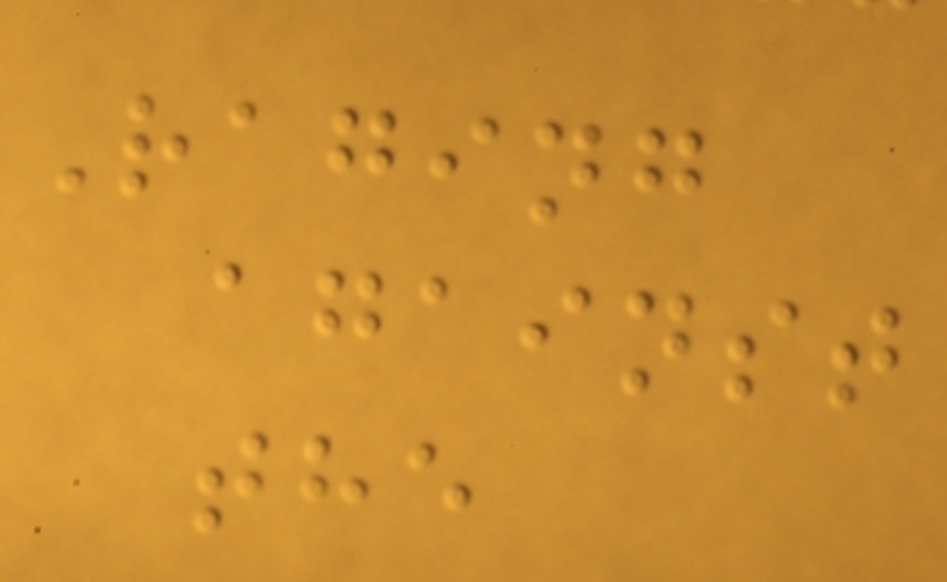Raging
against
the
